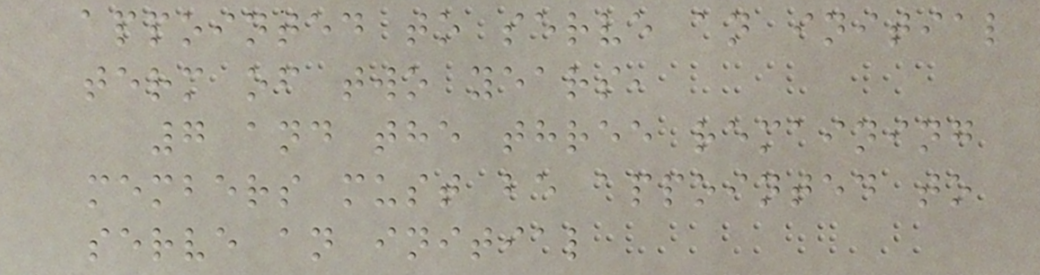appointed to serve an initial
term of two years,
7 and the three remaining
members must be appointed to
serve an initial
